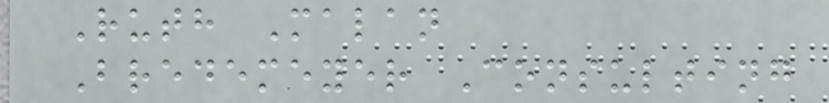Ruth Malan
Bredemeyer Consulting
